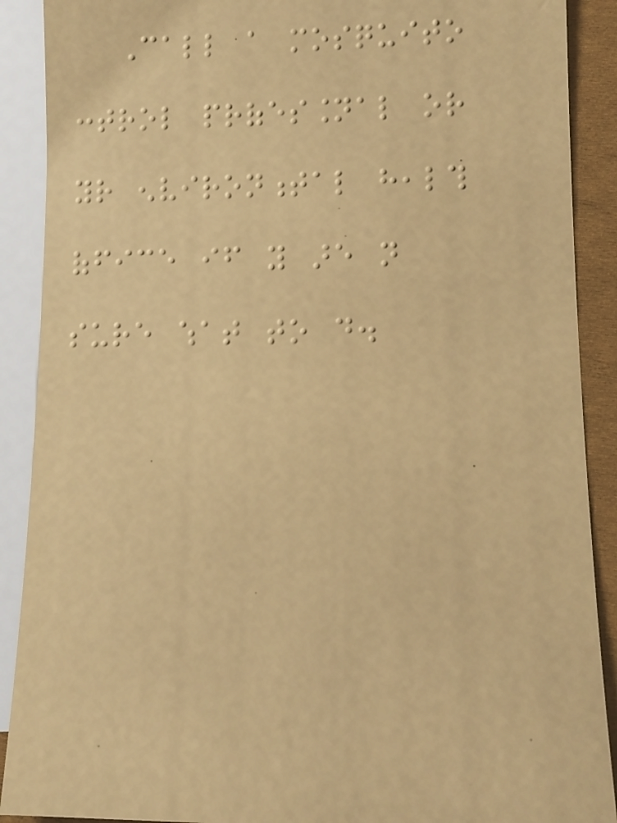Call a mosquito
control professional or
your environmental health
office if you are not
sure what to do.
